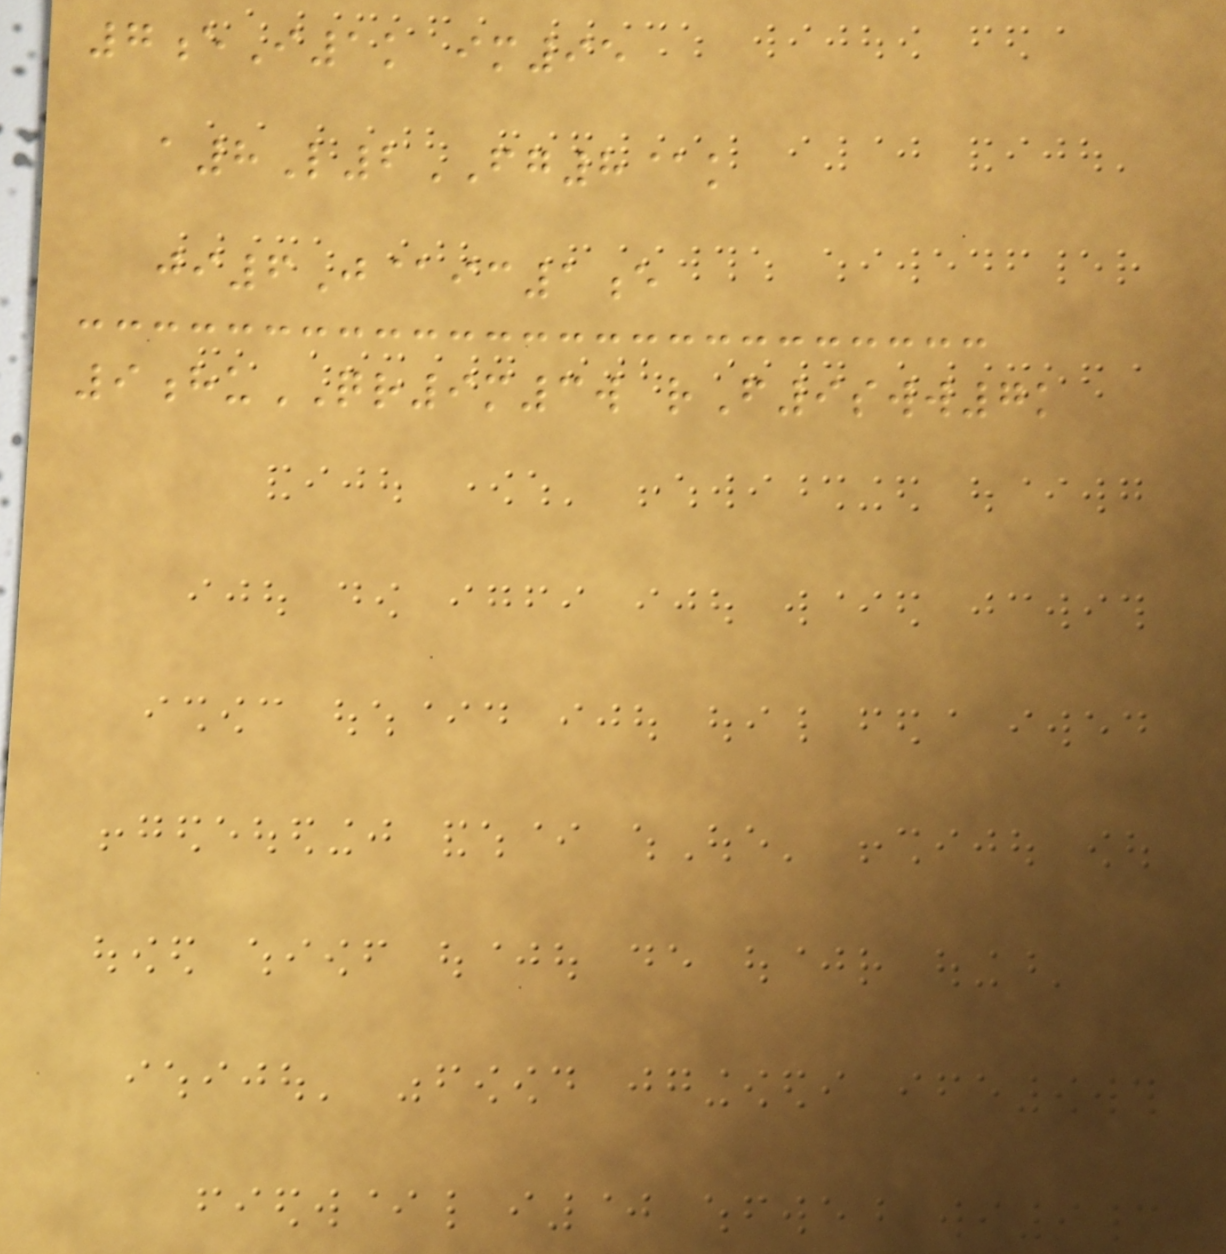7eI1k im95
a8L2FG8@k
ji6J@ic1e
9huQR9m3w rF9sww7k
